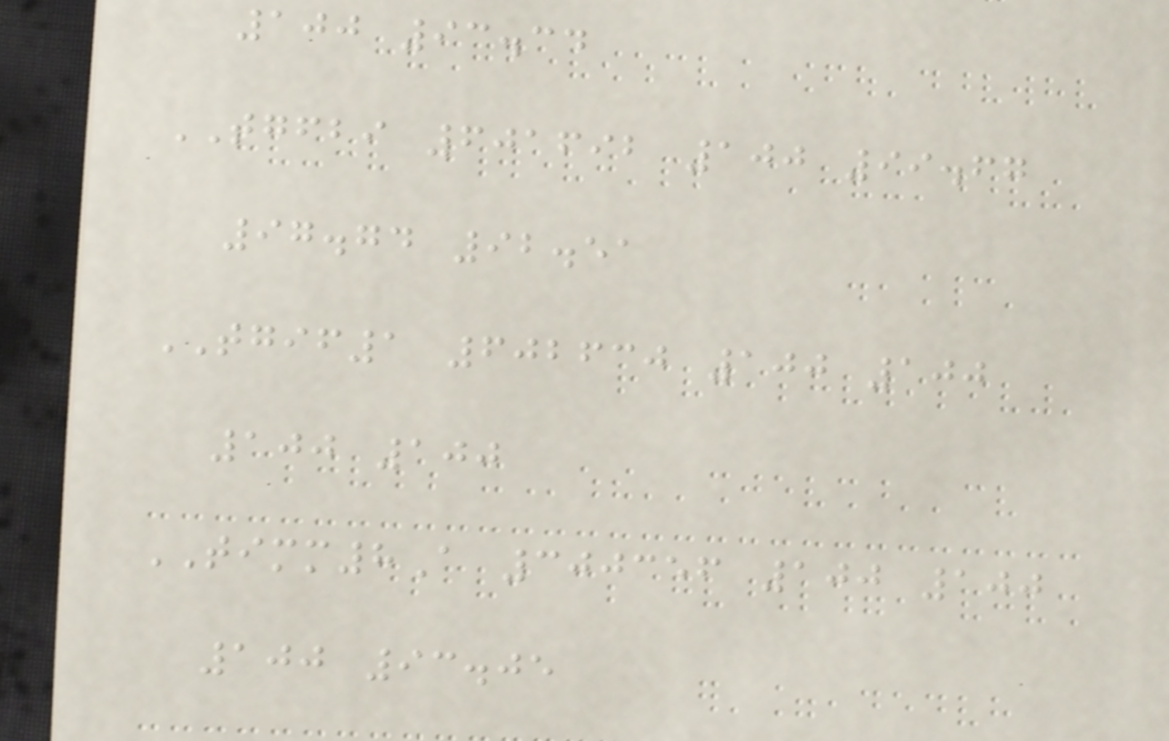100 93.34
TGFBI 601692 100 99.67
97.74 92.51
TGIF1 602630 100 100
100 100
TIMM8A 300356 100 100
100 93.05
